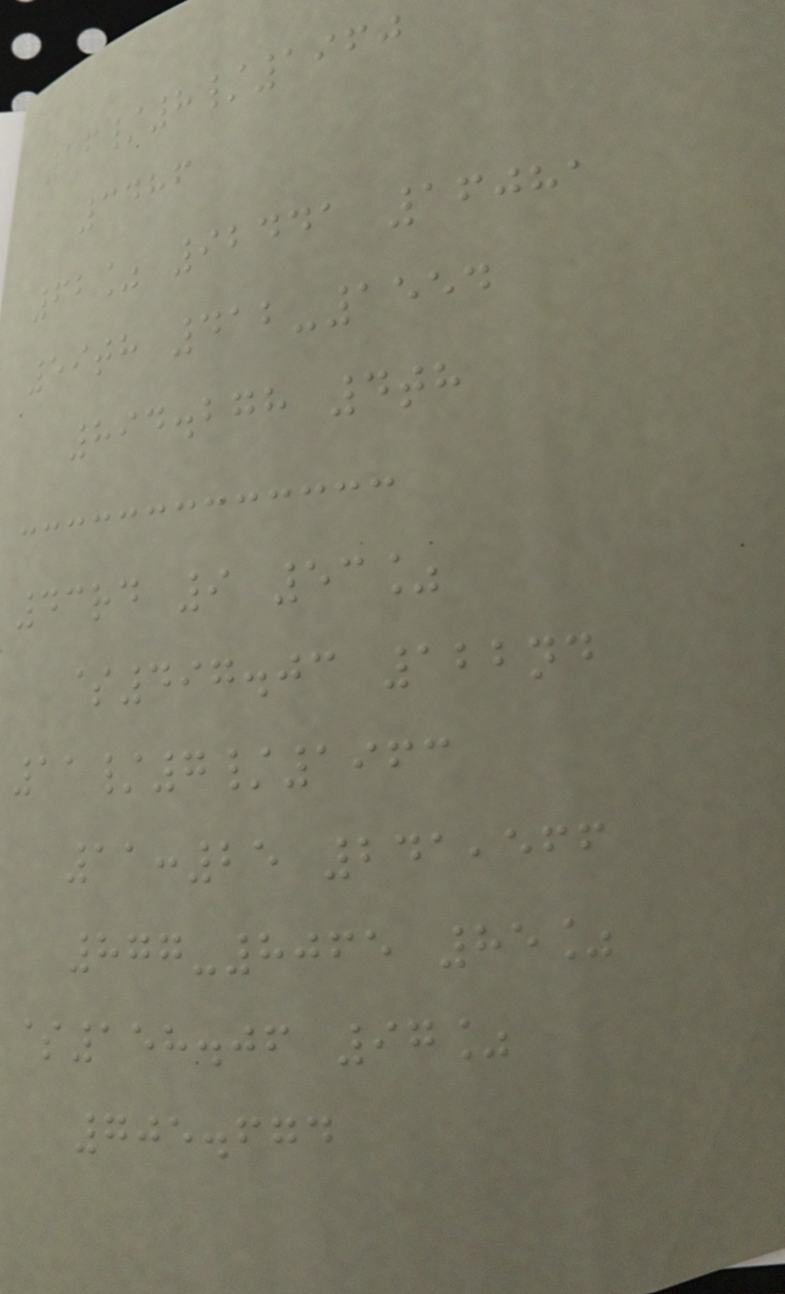16/8/1960
3486
62% 92441 16081
59th 412-1554
894.278 4th
43rd 9 53%
$497.03 122nd
11/7/1963
11:25 241,566
877-8065 85%
$158.06 97%
705.674
